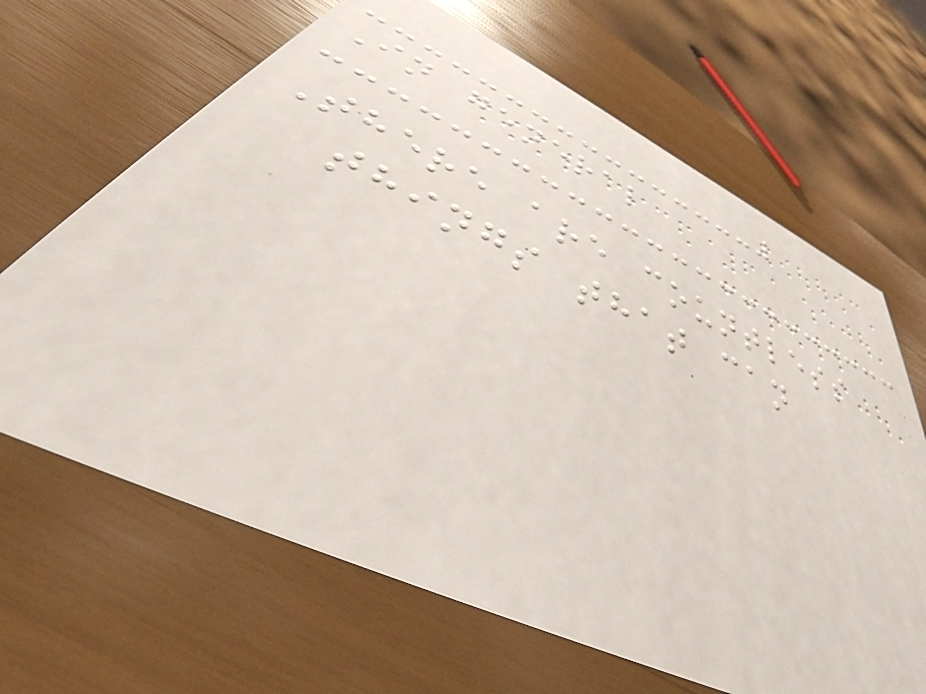In general
There are countless
things that can
